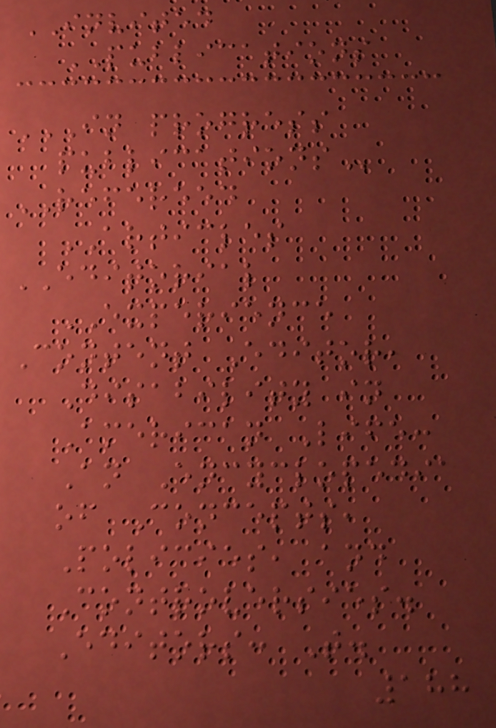INVITED
PUBLICATIONS
IN PROGRESS
PUBLICATIONS
REFEREED
ARTICLES
EDITORIAL
EXPERIENCE
Content Editor,
Disability in
American Life:
An Encyclopedia
of Concepts,
Policies, and
Controversies.
Editors: T.
188
